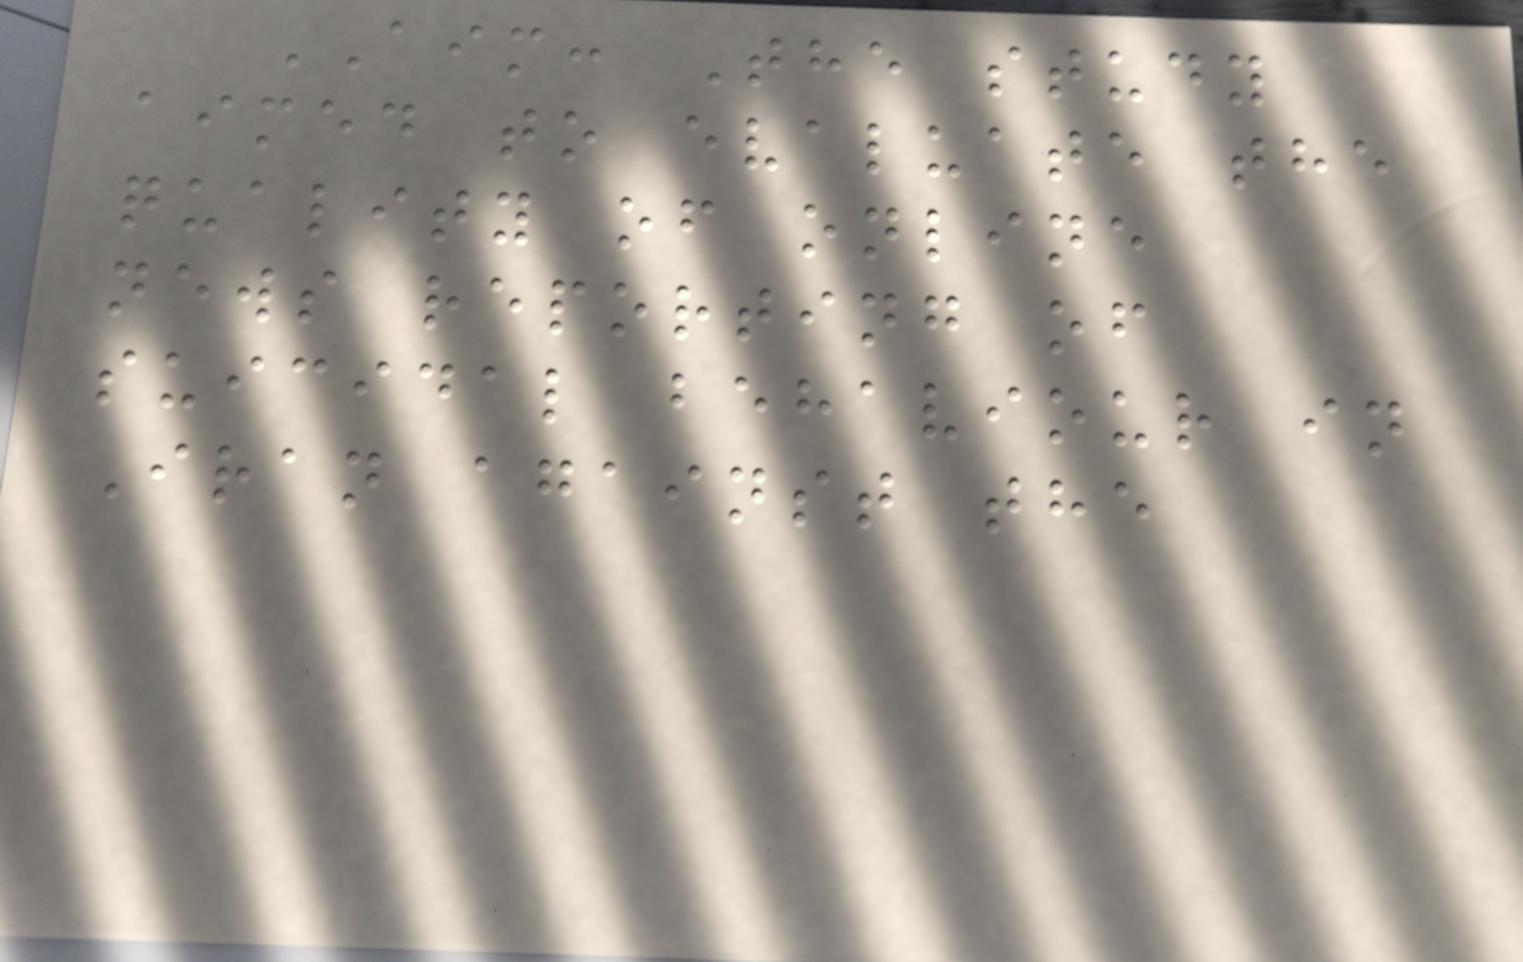AIM: The study
aimed to evaluate the
quality of online
news reporting of
suicidal behaviour in
Iran against the
